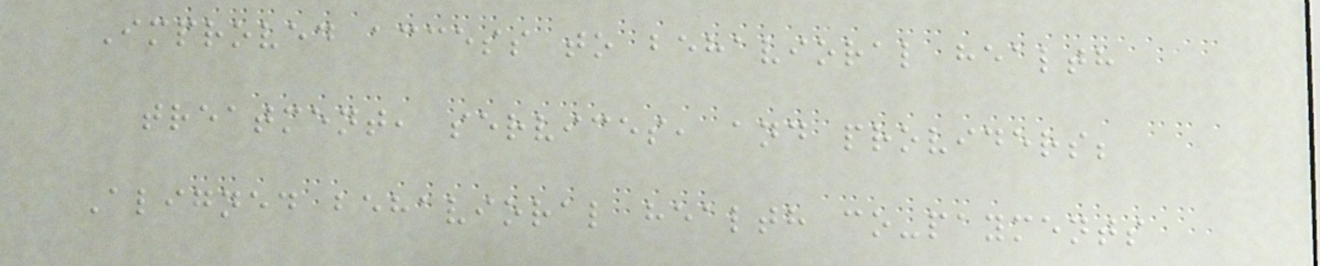Improved access to behavioral health
treatment, services, and providers;
Aligned behavioral health co-payments
